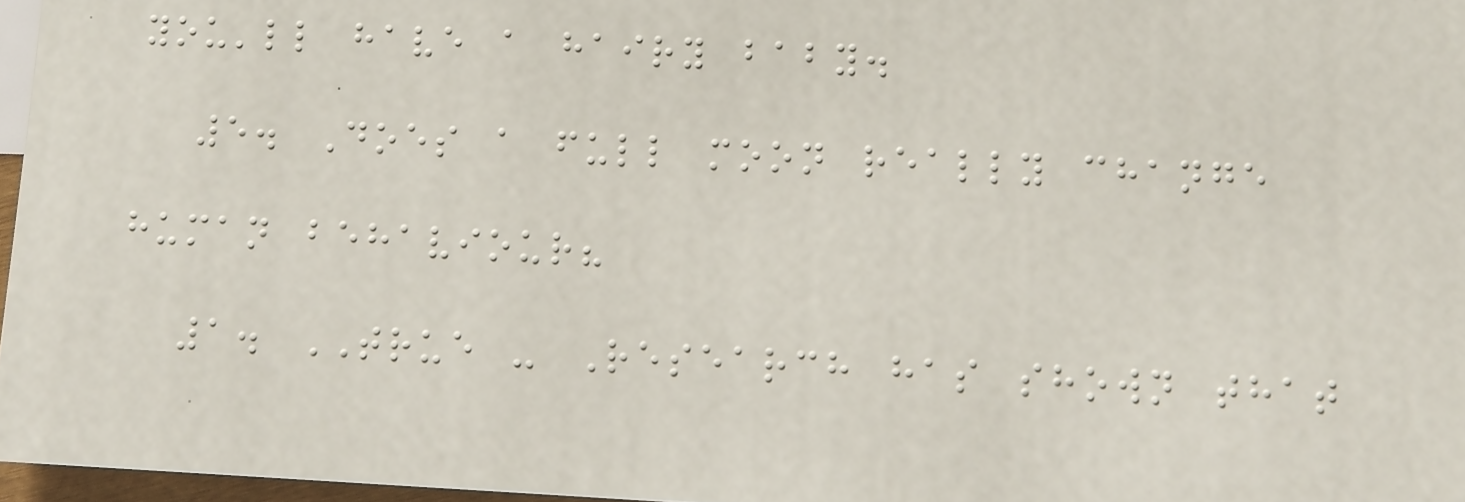you'll have a hairy baby.
5. Does a full moon really change
human behaviour?
1. TRUE - Research has shown that
